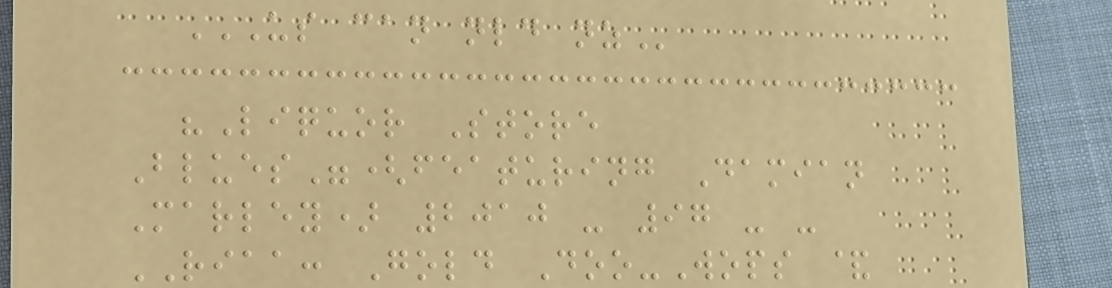US CAN NLD NZ
"Liquor Store
Blues"(featuring Damian
Marley) 2010 - 97 - -
RIAA: Gold Doo-Wops &
